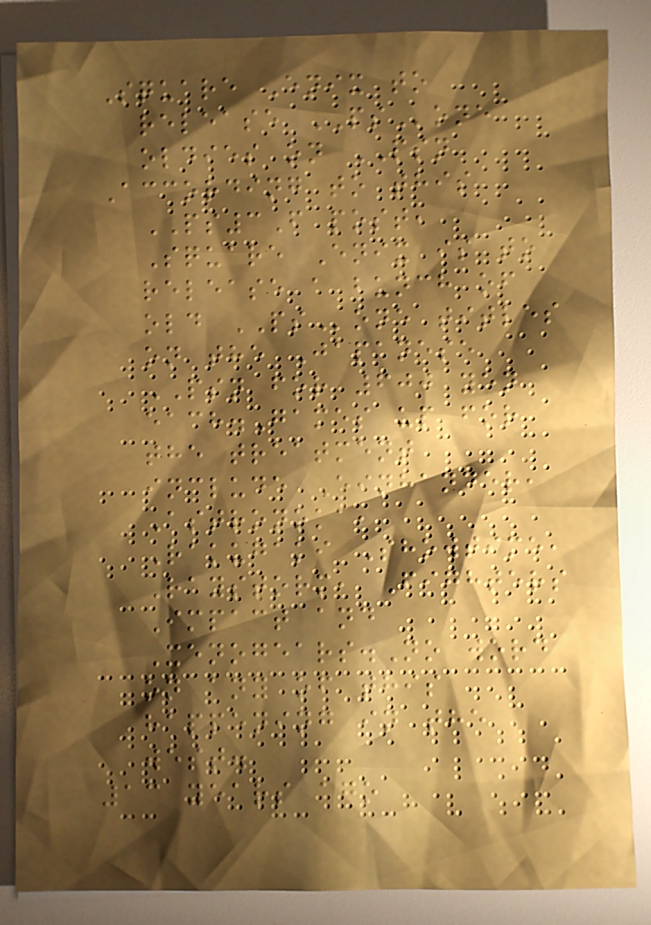Square Enix to
release PSone
oldies on PSN
According to this
PS3F post,
Square Enix is to
release a bunch of
old PSone titles
on the Japanese
PSN for 600 yen
each.Games up for
the treatment
include Einhander,
Astronoka,
Rakugaki Showtime,
Raystorm, Fighters
Impact and
Xenogears.No word
on any of this
happening in the
west.
13 years ago
